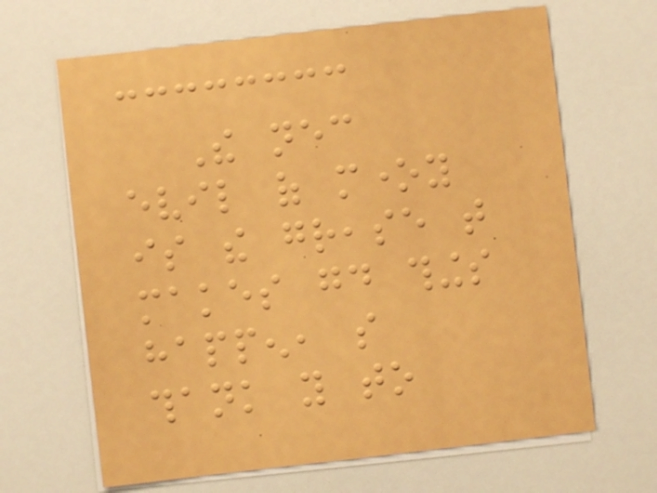The necessary
evil of money
is the grease that
makes good things
happen, so
thank you to
